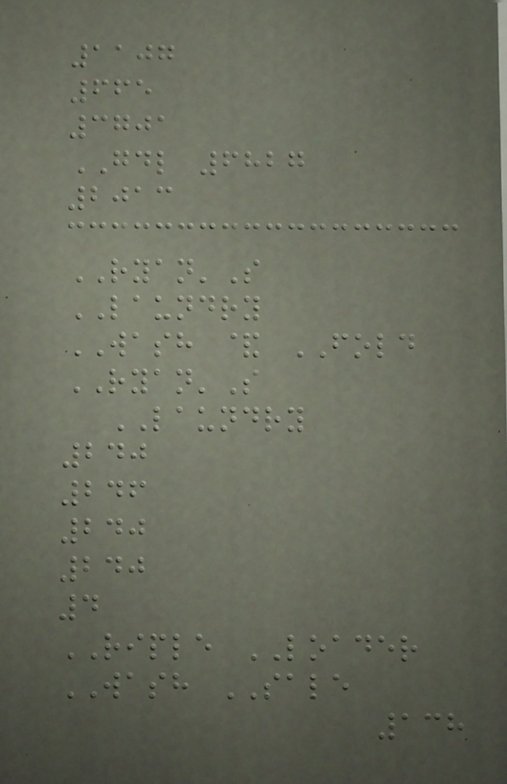1107
665
3701
GDL 6827
2013
RYAN'S
LAUNDRY
WASH & FOLD
RYAN'S
LAUNDRY
240
246
240
240
4
RIPLE LOADER
WASH SALE
138
